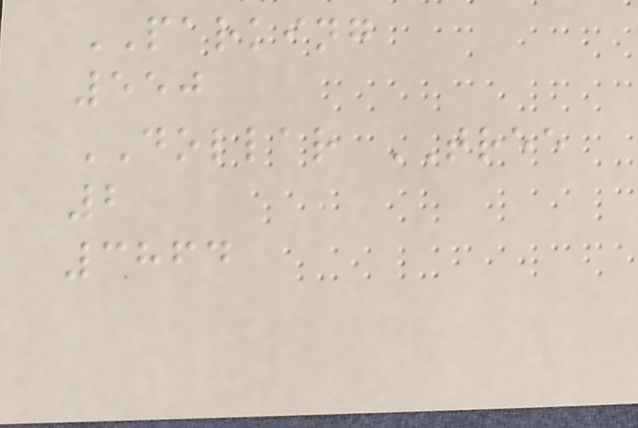PARKING
550
DOLLAR TREE
2
3864
